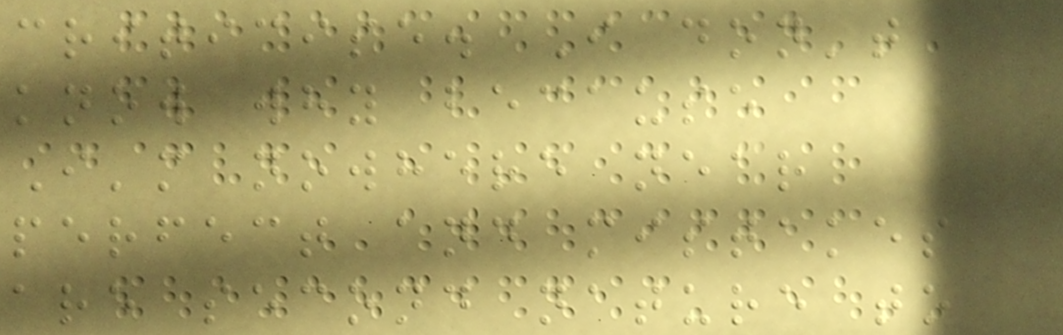criticise. I don't
know why because
I'm nowhere near
perfect and mistakes
are second nature to
